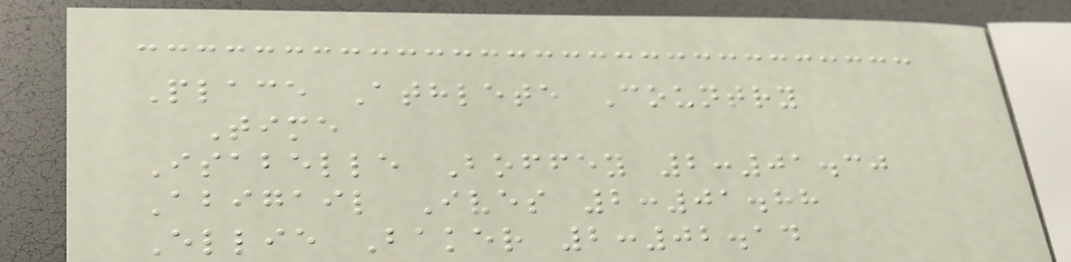Place Athlete Country
Time
Isabelle Boffey 2:01.30
Abigail Ives 2:01.88
Ellie Baker 2:02.14
